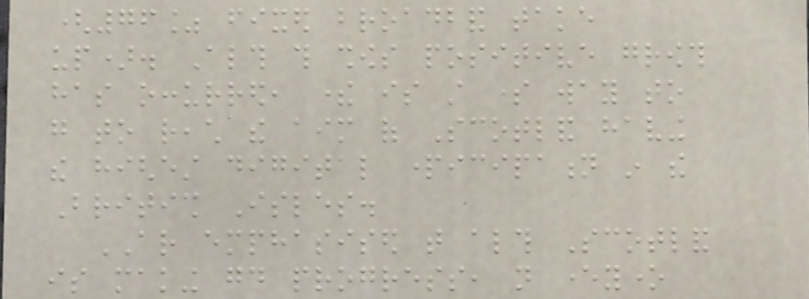(76% fixed broadband take
up). Although this shows positive growth
has occurred, there is still some way to
go to reach the aim of Scotland having
the highest digital participation in the
British Isles.
AR emphasised that although Scotland
is making good progress, not everyone
